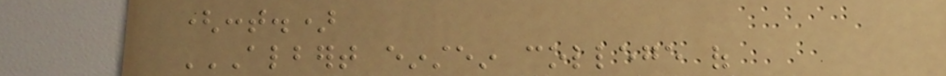(cont.)
ALBERT EINSTEIN COLLEGE OF
